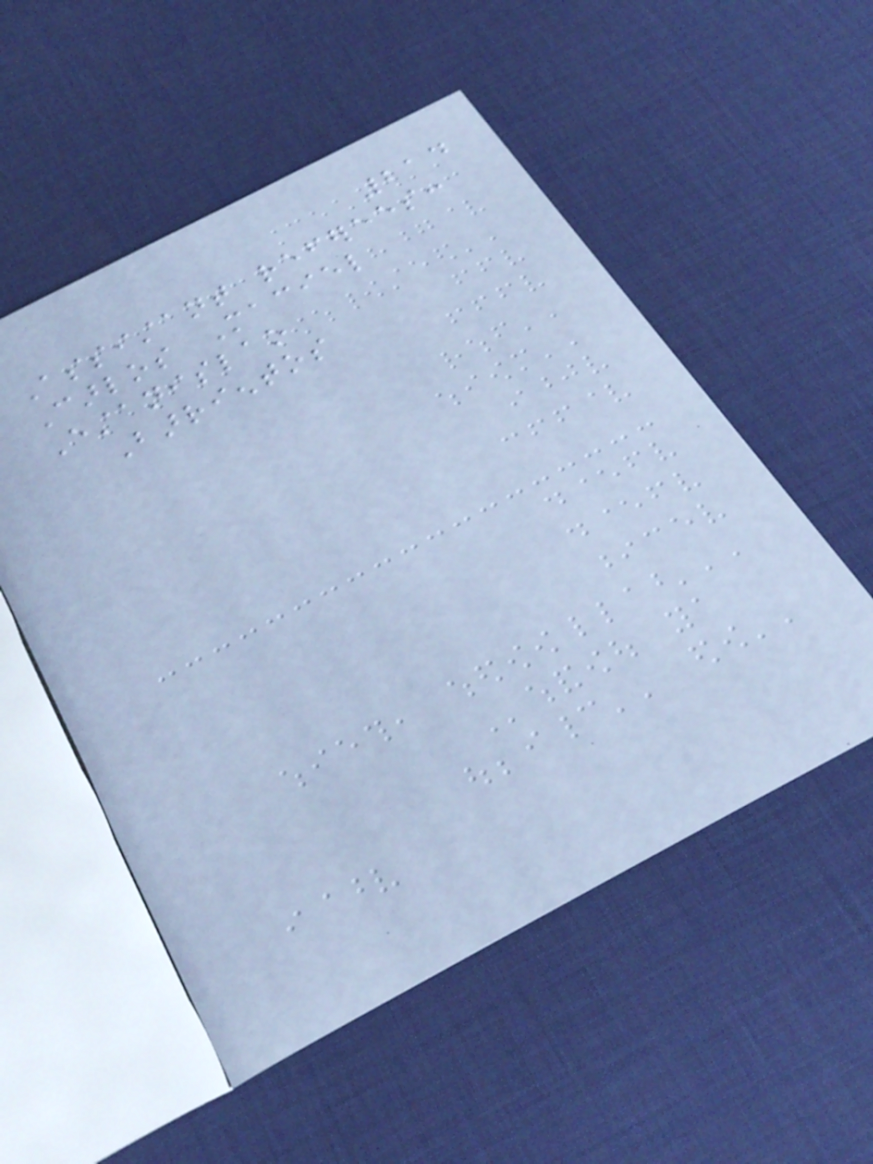214
Assistant referees:
Carlos Maciel
Estanislao
Barrientos
